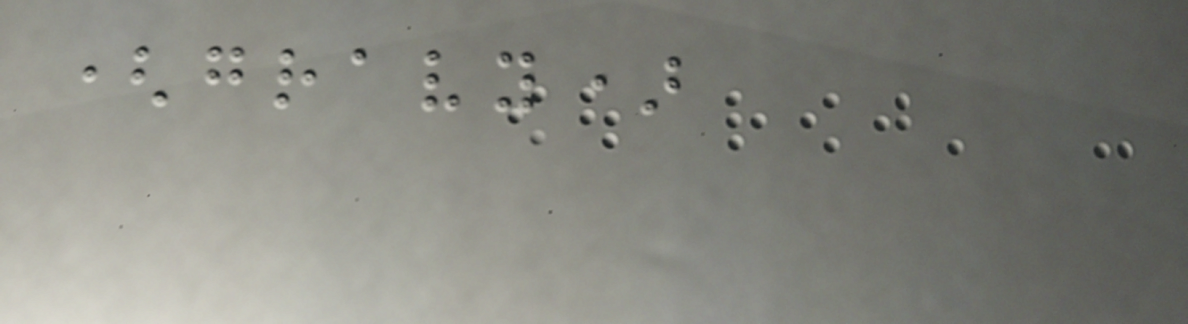(gravy)
